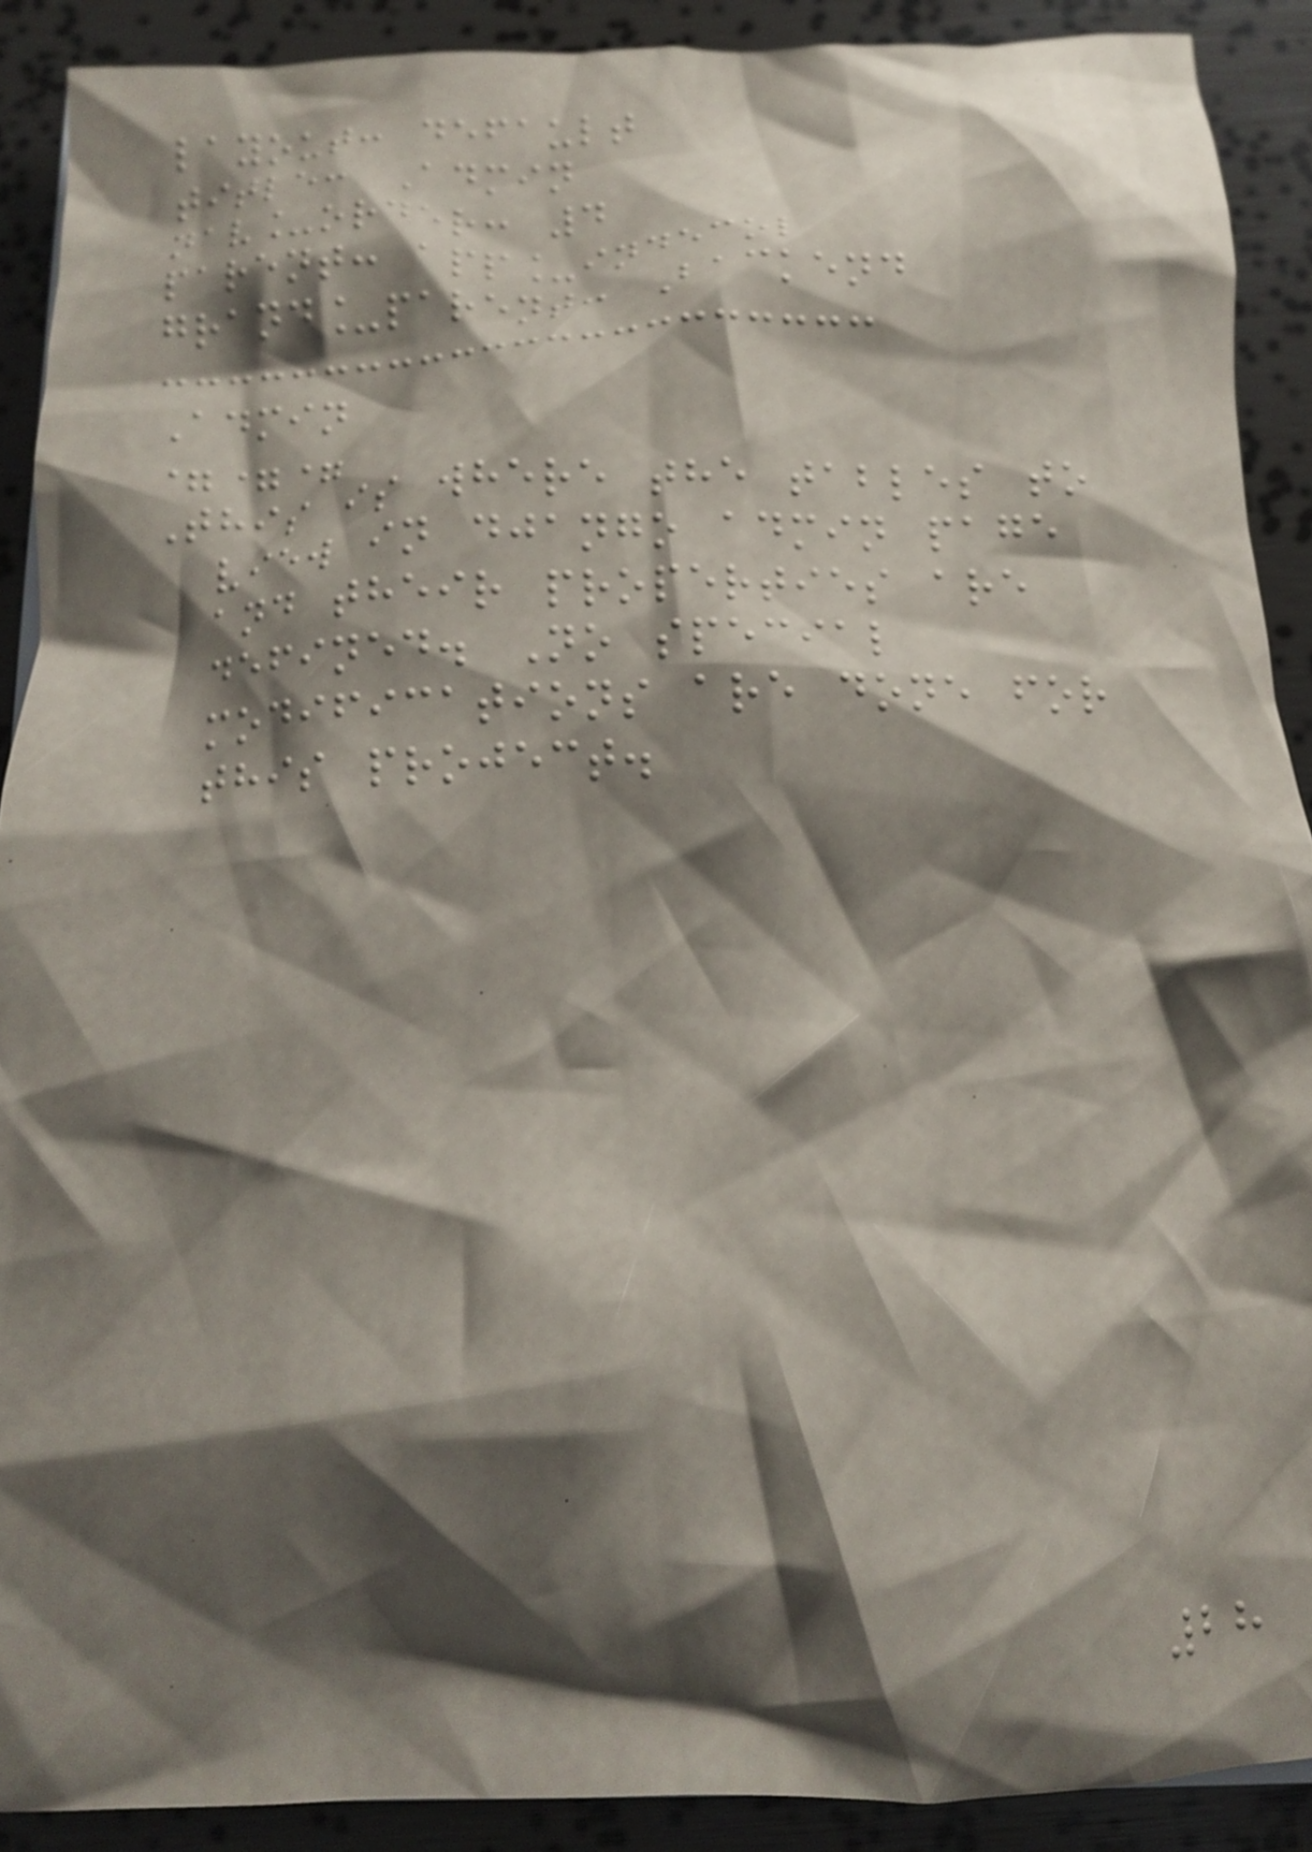layout: default
title: Admin
nav_order: 4
parent: app_indecol
grand_parent: Backend
Admin
===
This is where the tables to
view in django admin page
and their properties are
defined. No special
modifications are done for
this project.
28
